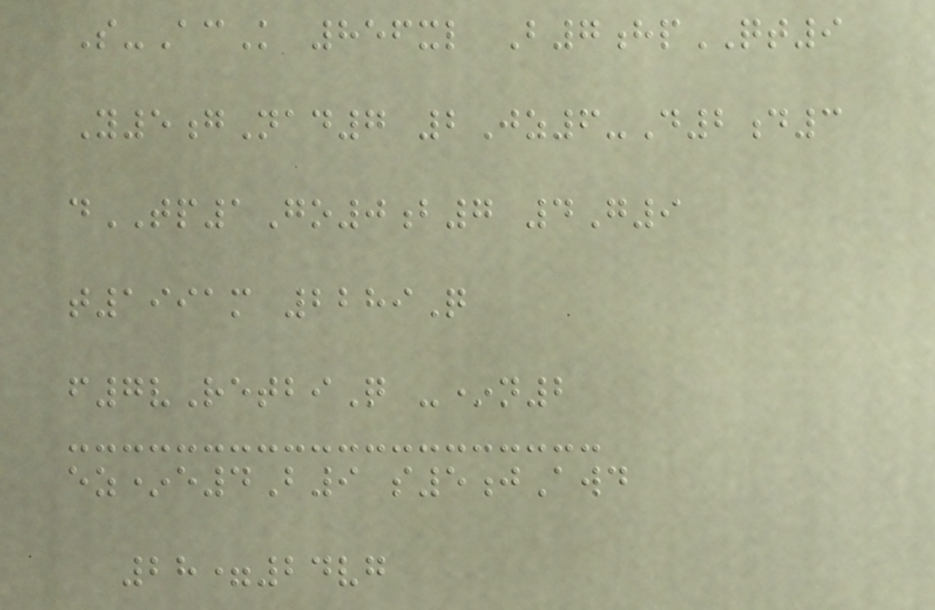S-AcK 856xl B7hpQT9
Y5gNad7 2Jz6-D2d3
dTP1Go0b7 4G9
t1991m 2289Q
f7vRetbiQ -*n2
ez*e4B9 s5jAwd
28=24vg
